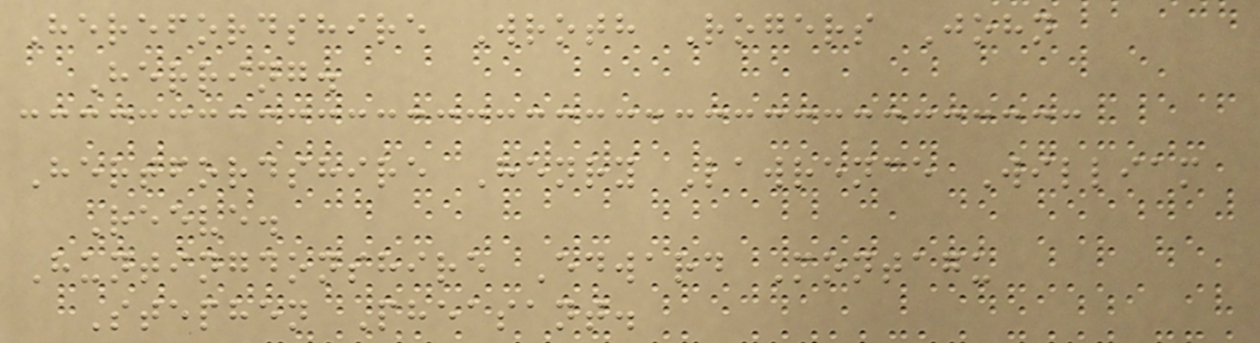Herefordshire Wroth Rogers John
Herring.
Hertfordshire Henry Lawrence William
Reeve.
Huntingdonshire Edward Montagu
Stephen Pheasant.
